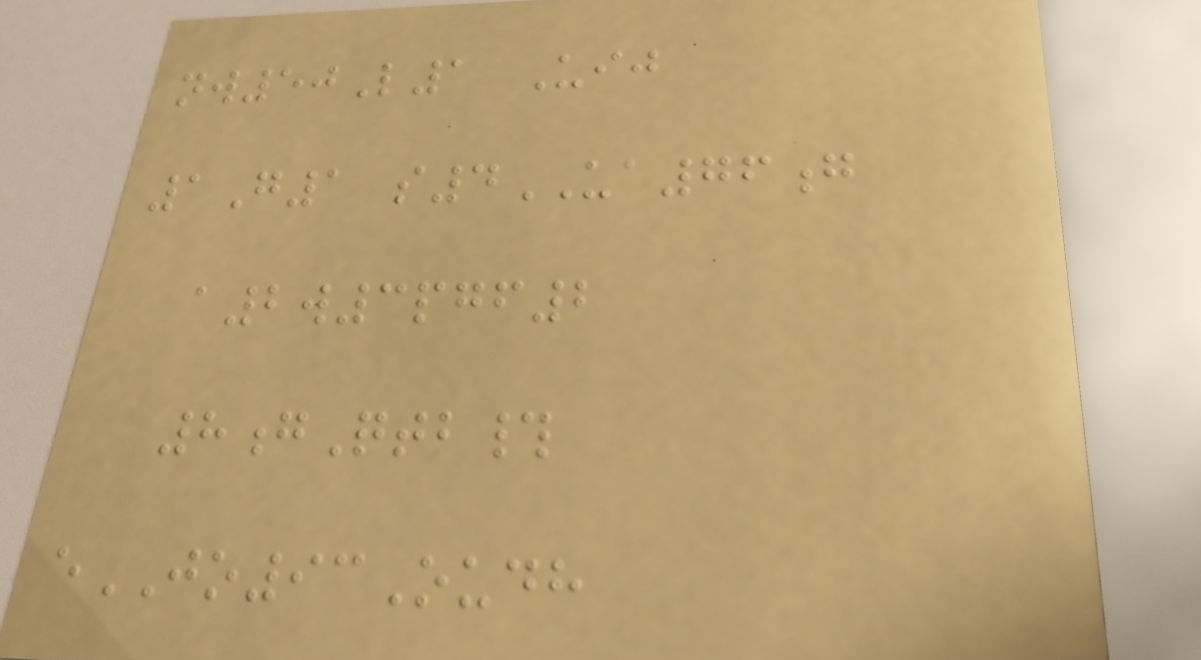nw50L1 Uij
1G1 s4UA76g
a2w3pgf2
8gQtb#
eJO93Oudh
